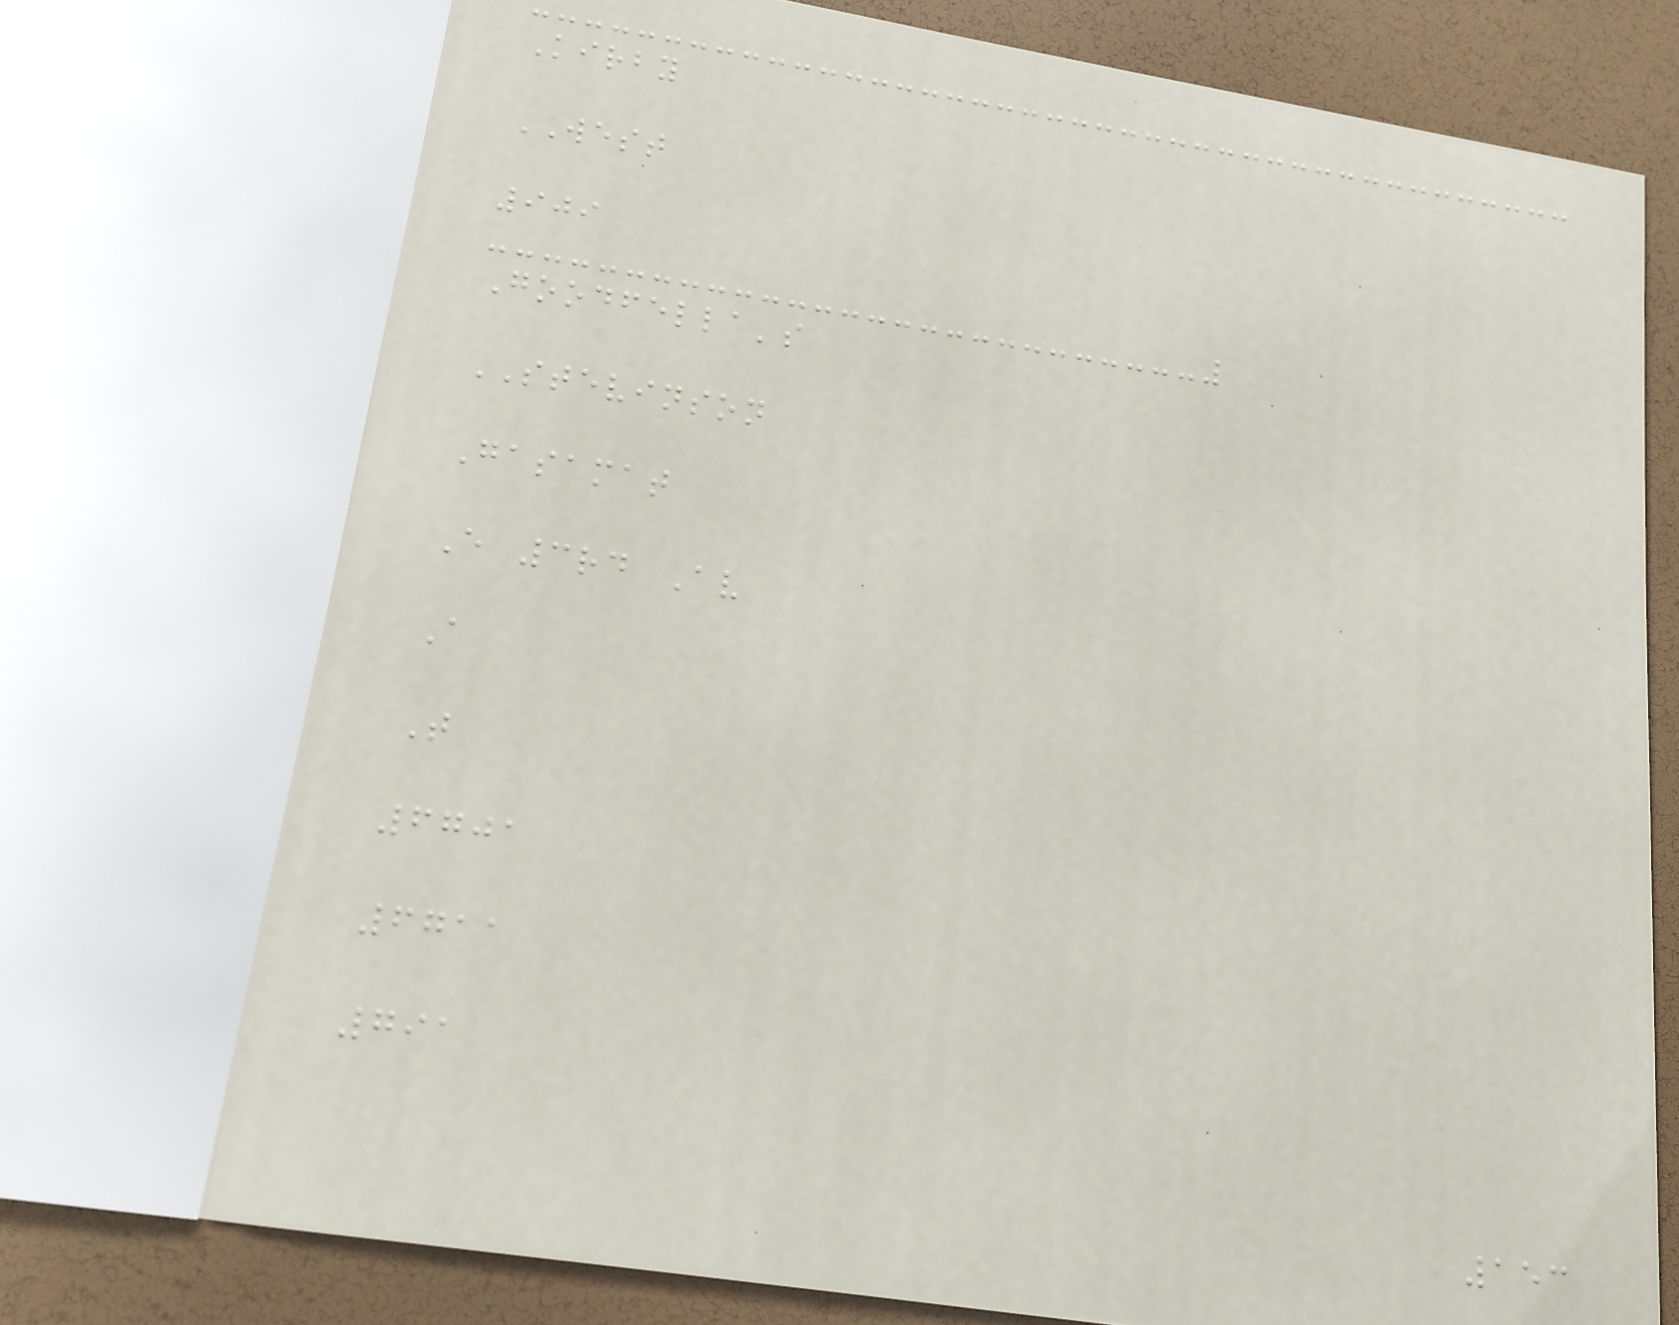Kirby
WEST
909
Goodfella's
STEVINSON
Gasamat
E 3rd Av
A
T
6701
6711
791
153
